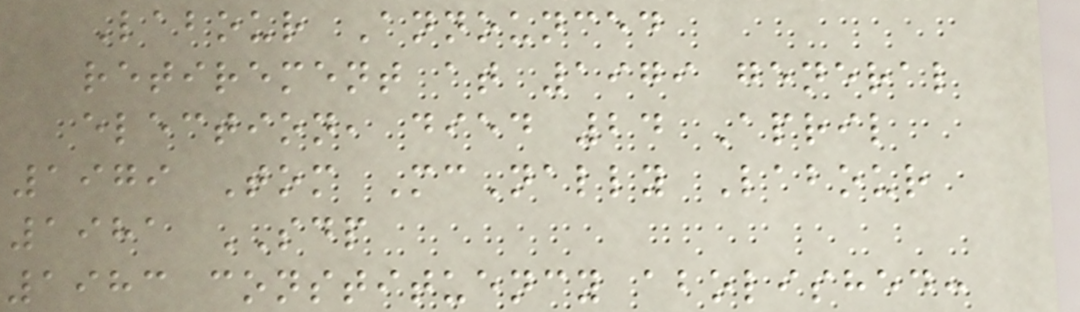Labour Announced
retirement at 1979 general
election, died 24 April
1979 Tom McNally Labour
1981 SDP
1983 constituency abolished:
